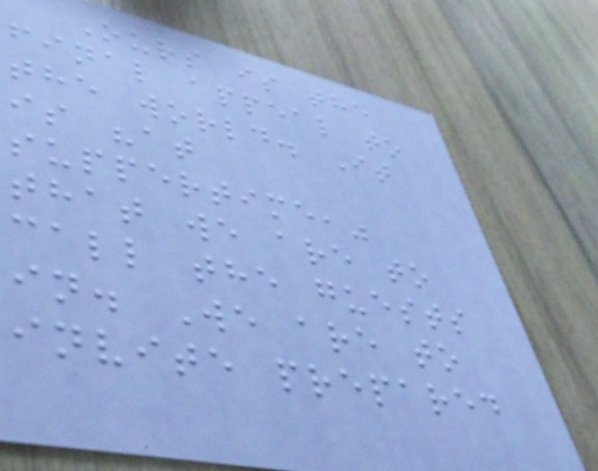Ours is the
final appeal to
the world. It
is "at
suppertime,"
that we are to
call the guests
in. We are to
invite prepared
